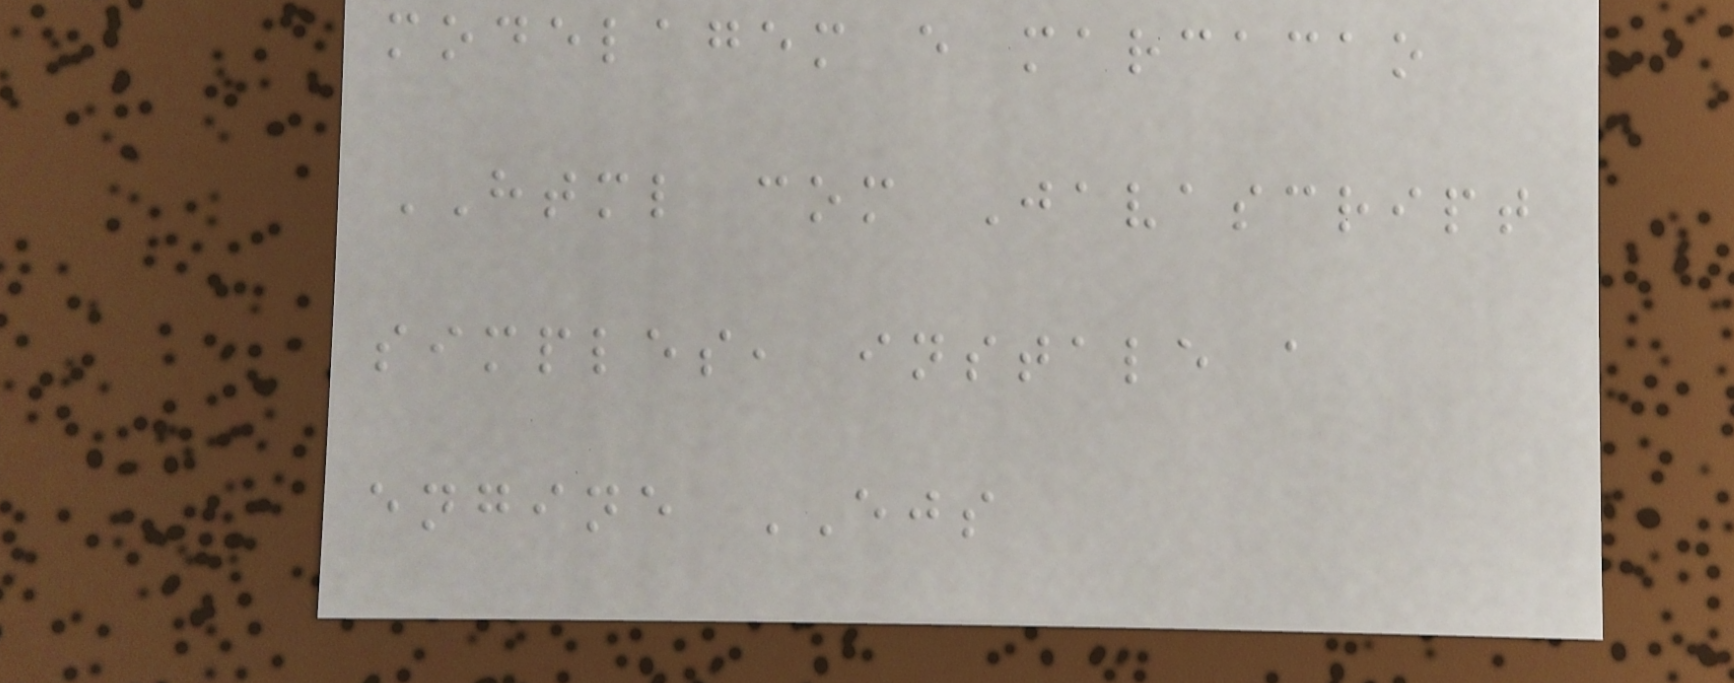modelagem e marcacao
HTML com Javascript
simples, instale a
engine EJS
